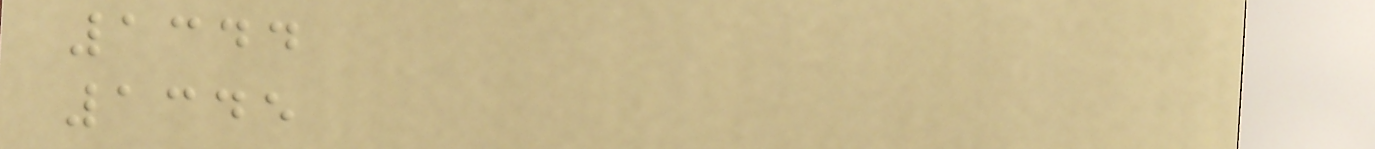1344
1345
